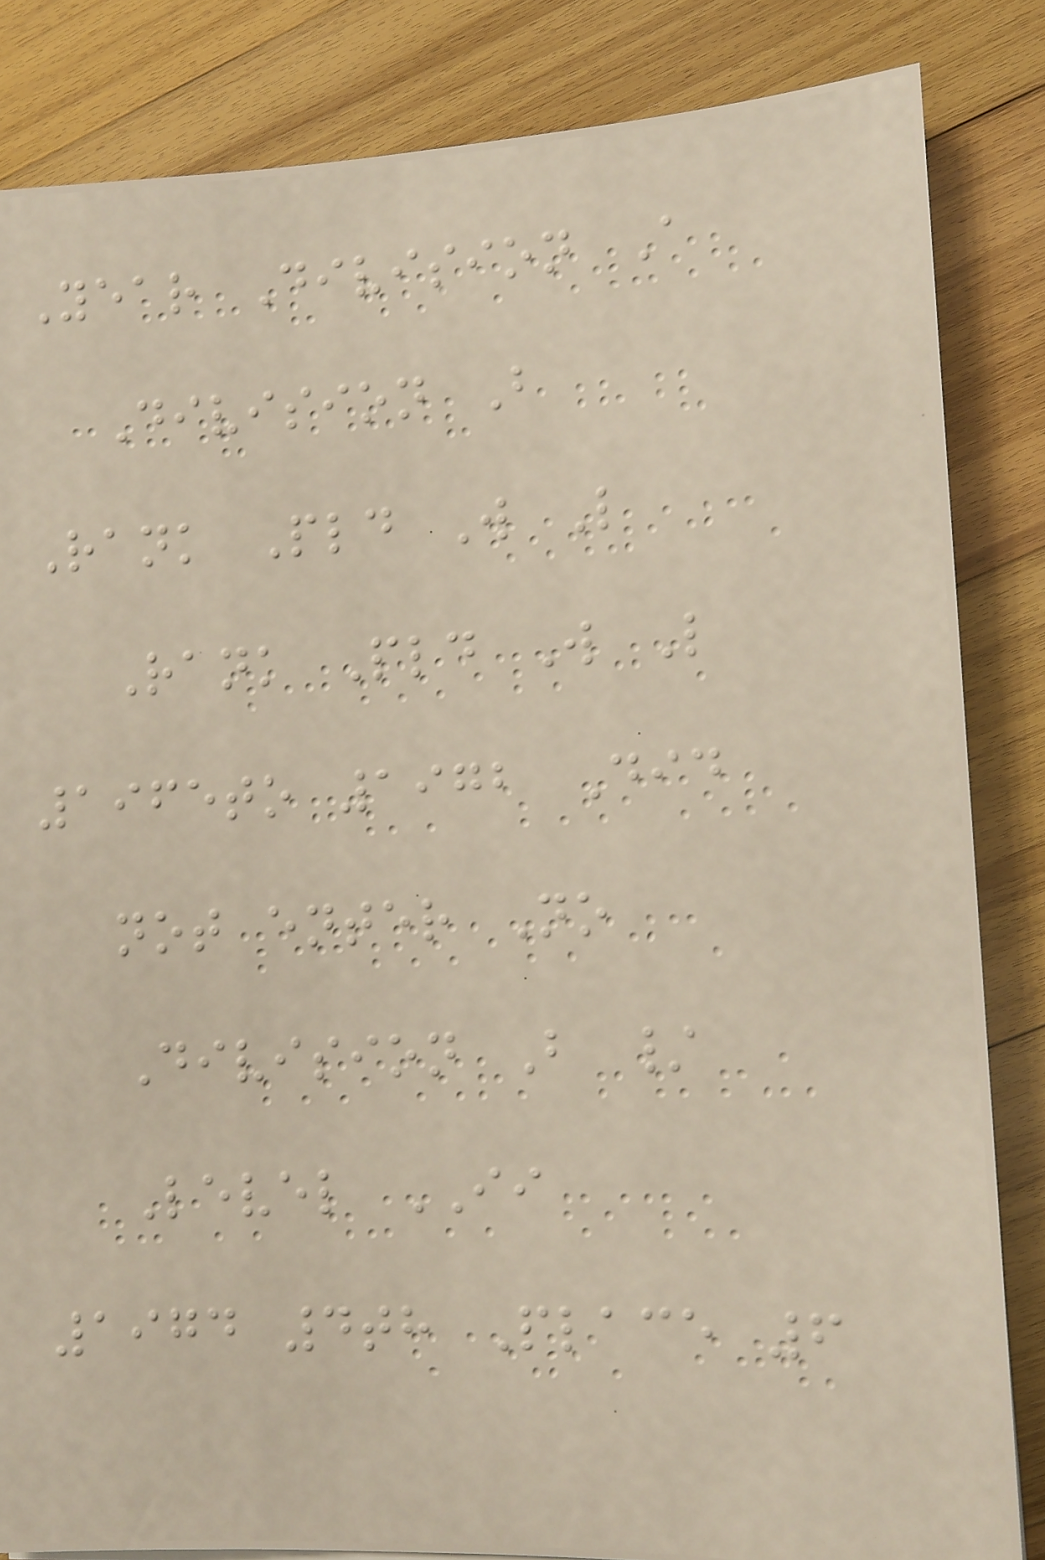Year Division A
Division B
Rank Pld W L
Rank Pld W L
1965to 1972 Did
not enter No
Division B /
Level II
1974 4th Place 6
